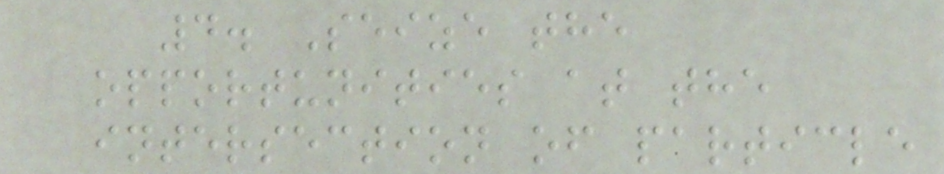4. Seize the
opportunities at the
intersection of particle
